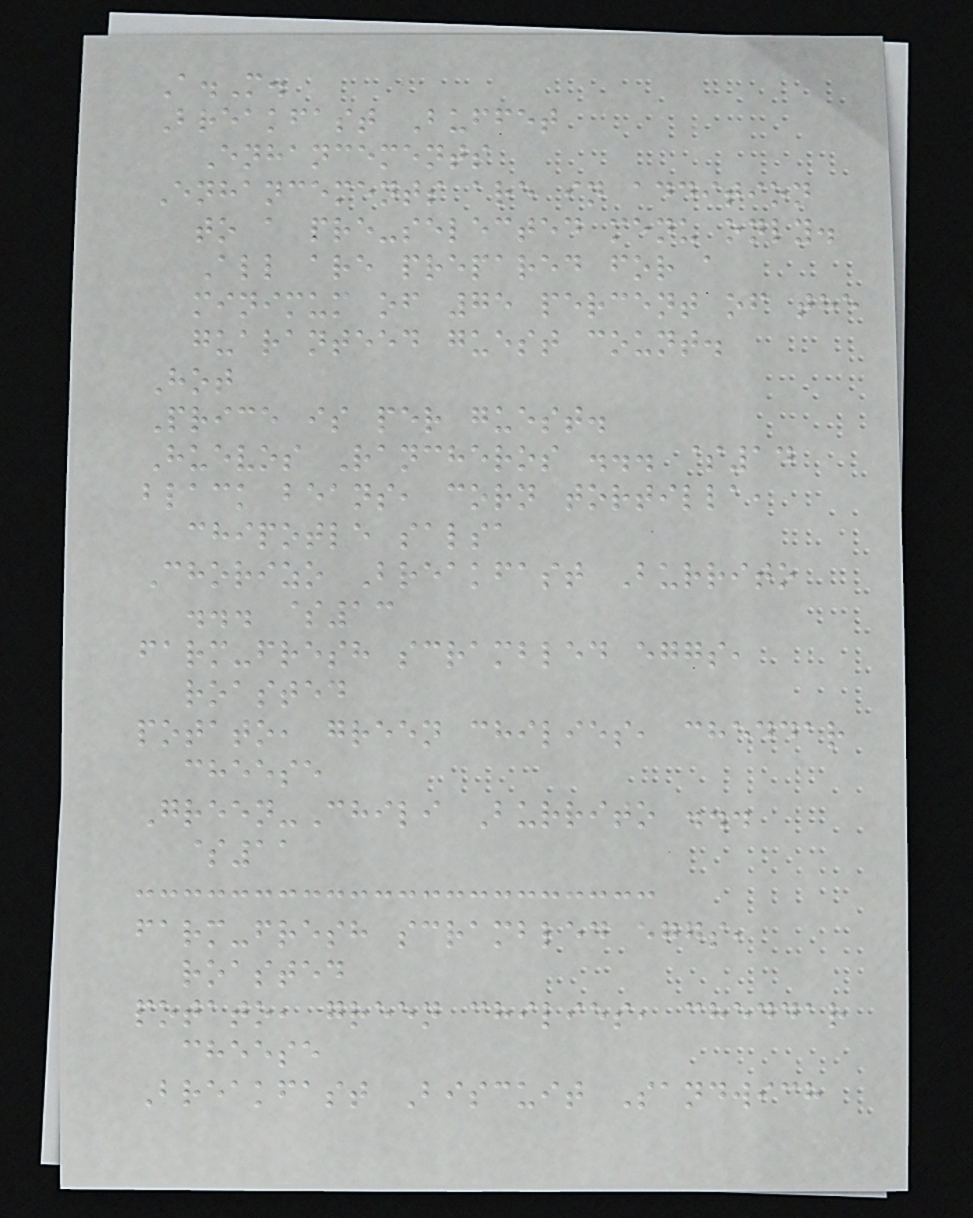A.M.
Breakfast Buffet
Enhancements
Enhancements are in addition
to a pre-selected menu only.
All are prepared for a
minimum of 75 percent of the
guaranteed guest count.
Hot
Price is per guest.
Huevos Rancheros ... $14
black beans, corn tortilla,
chipotle salsa
Chorizo Breakfast Burrito
... $13
farm-fresh scrambled eggs,
roasted
potato, green chilies, cheddar
cheese
Green-Chili Burrito ...
$11
farm-fresh scrambled eggs,
roasted
potato, green chilies, cheddar
cheese
Breakfast Biscuit Sandwich
